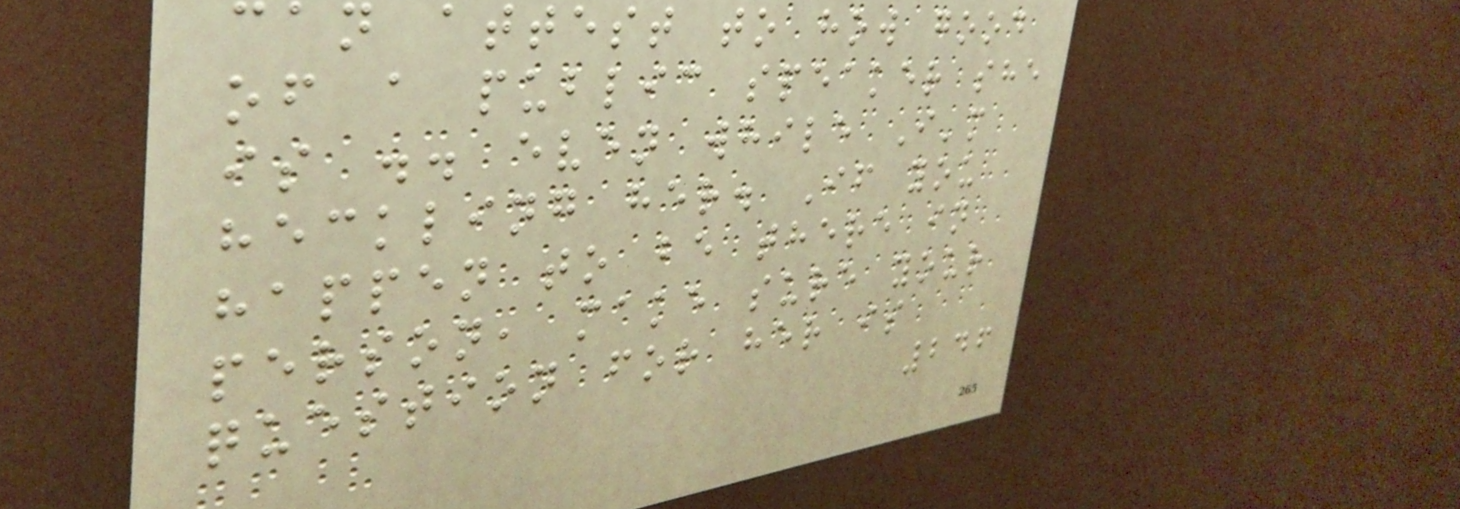can attest to how good
of a public speaker she
is .. even while I'm
heckling her. If you
happen to be there in
person, make sure your
question for her is
246
